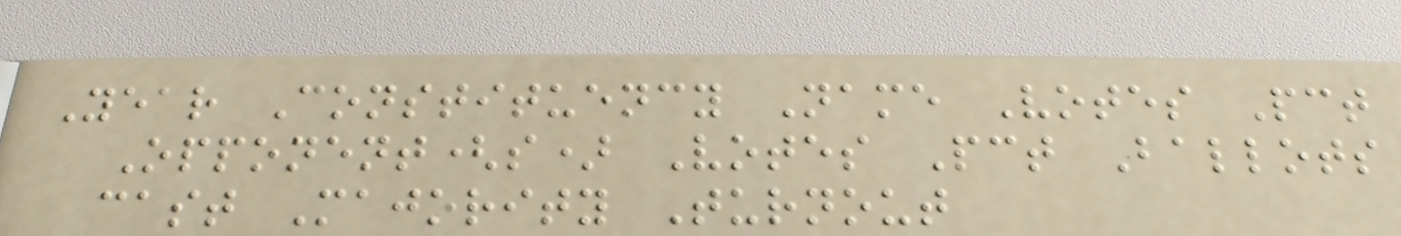Year Constituency Name Votes Pct
Opponent(s) Votes Pct Ballots
cast Majority Turnout
